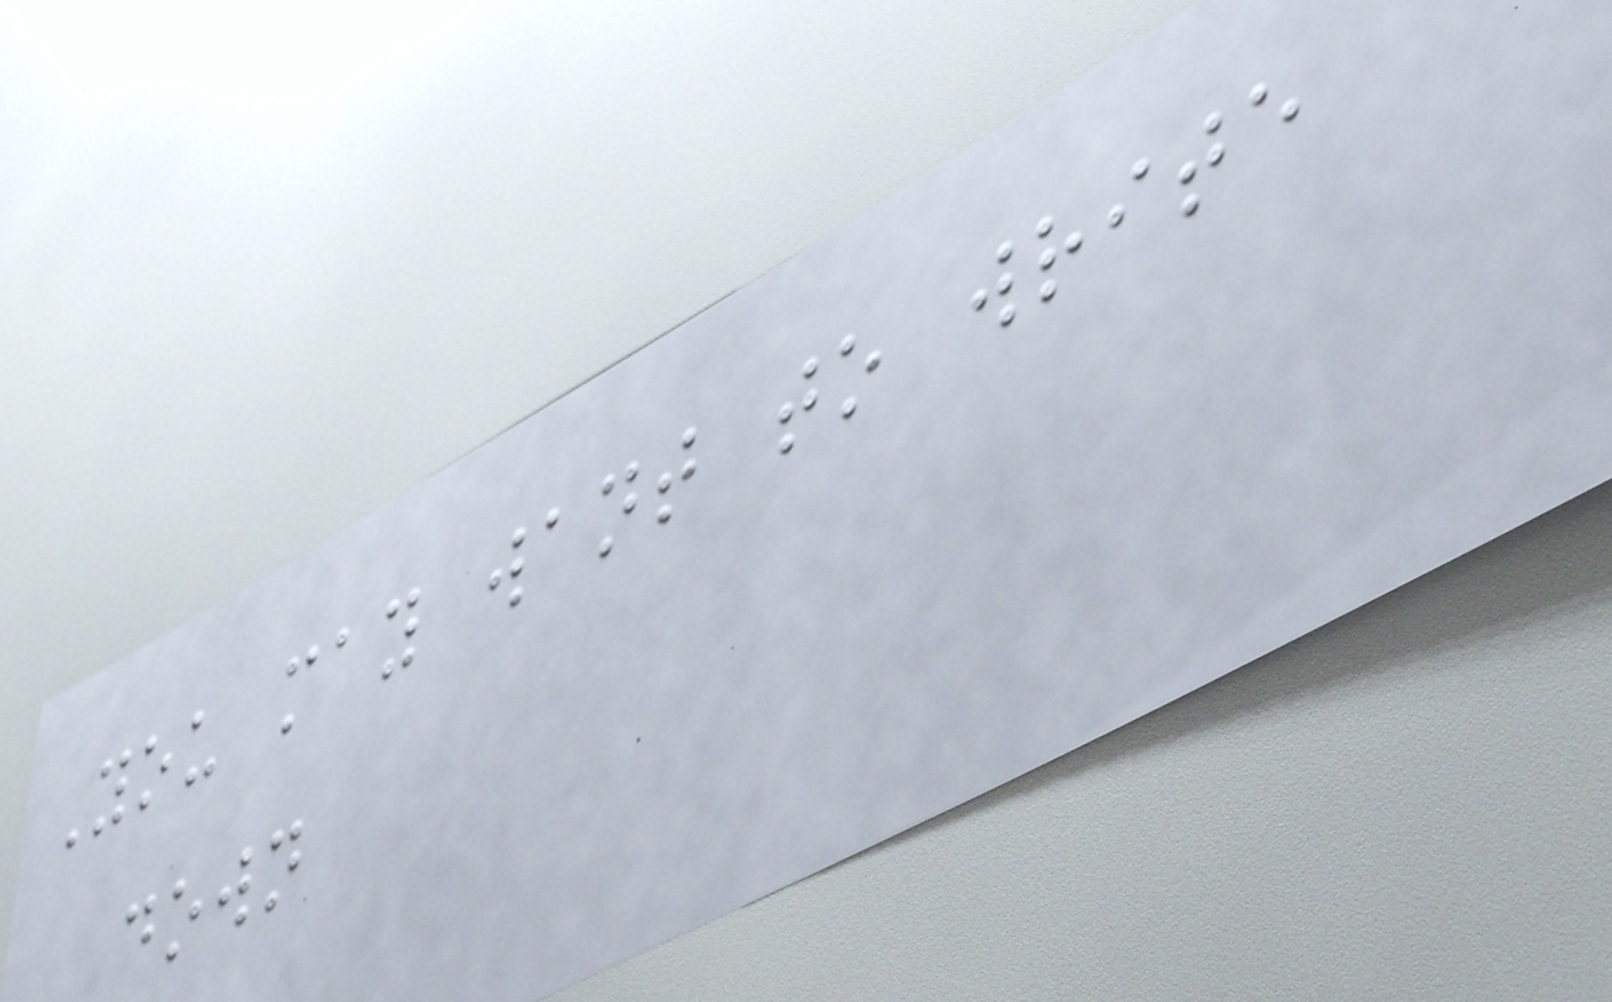You may want to write
down
